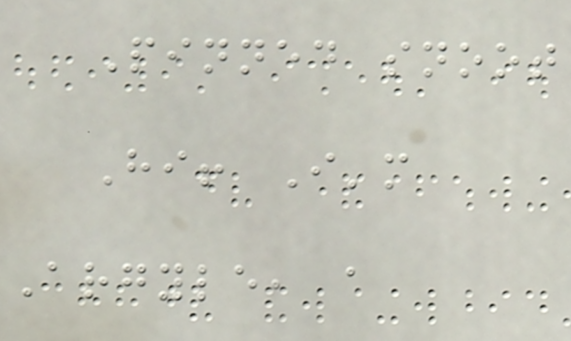Pinned snoot
Hi! I'm
Argyle, a
